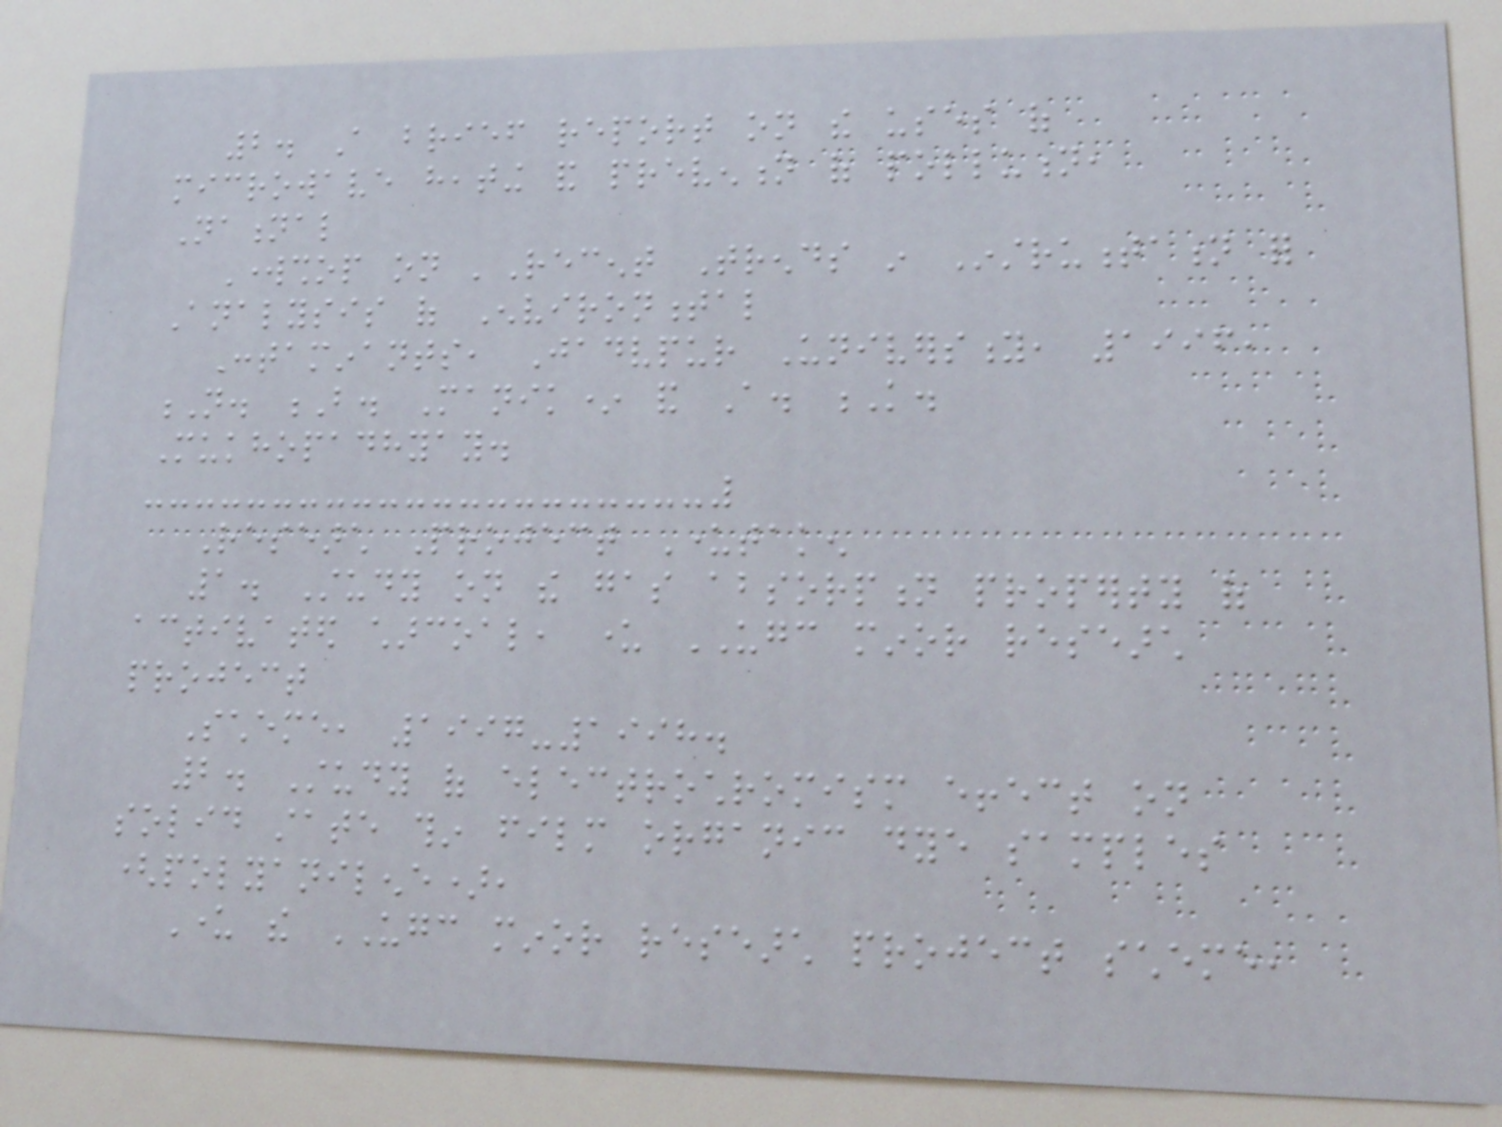2. A brief report on the uses of
microwave heating and prevention of pollution,
National
Workshop on 'Recent Trends in Instrumentation for
Analysis of Environmental
Contaminants, Jadvpur University, 1996,
N. B. Manik* and A. K.
Mukhopadhyay.
Research Project Undertaken
1. Study on the gas absorption property of
activated charcoal, under UGC minor research
project
Scheme, 1997-1998.
2. Study of electrochromism effect on
solid state thin film organic dye samples
(polyanilene),
Under the UGC minor research project scheme,
